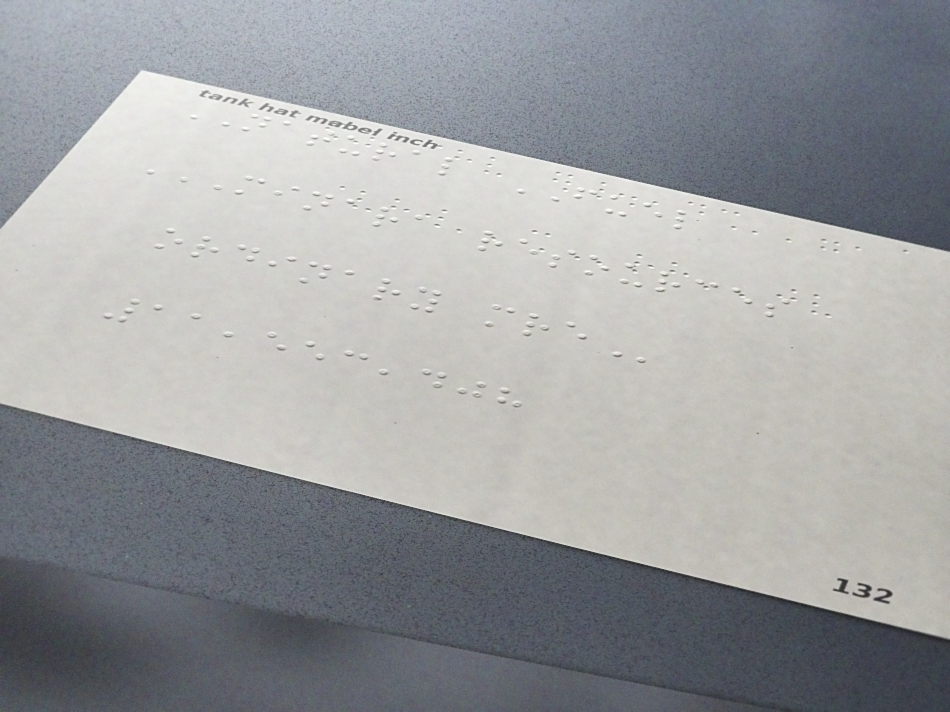NATURAL FUEL
MINARA RESOURCES
ORDINARY MRE
11,553,408
